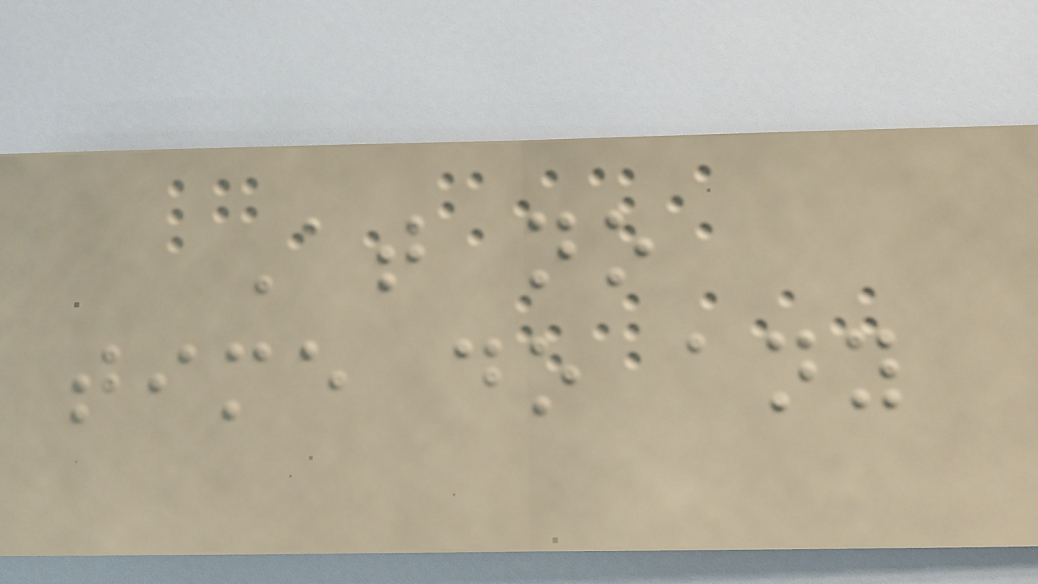At no
time do any
